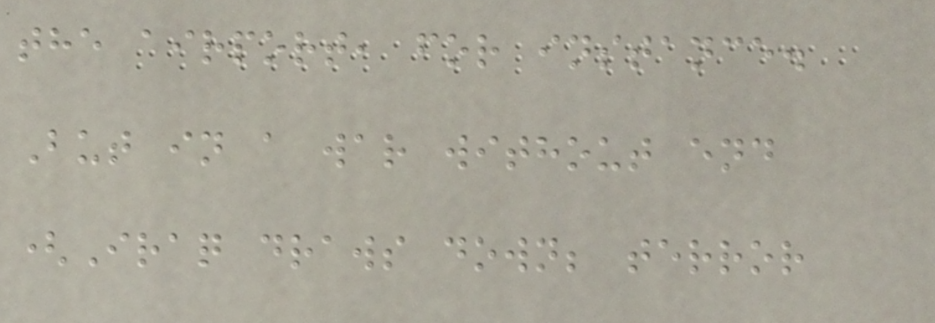the airport, for instance.
But in a war without end
(Iraq draws down; terror
